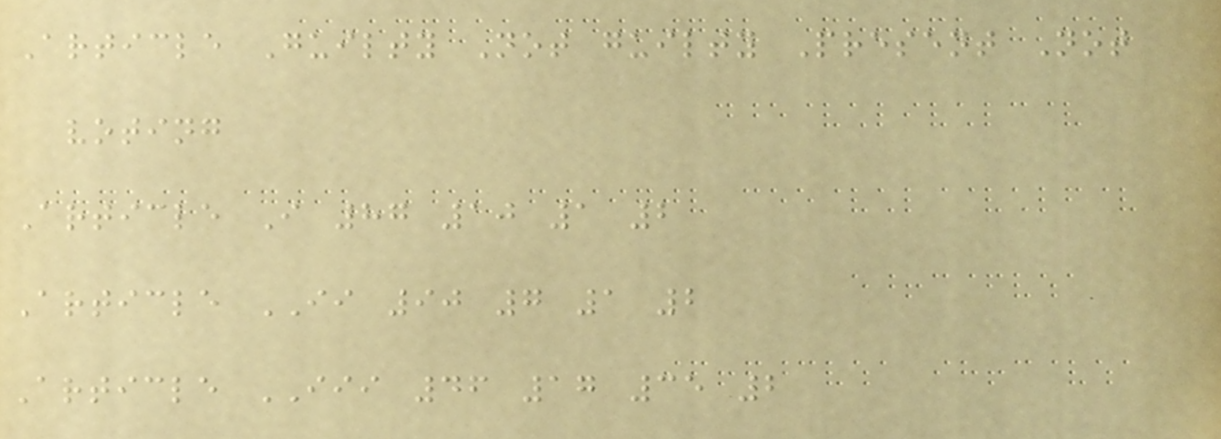Article Guilty Not guilty Present Not
voting
Article I 87 10 1 2
Article II 90 7 1 2
Article III 46 17 35 2
